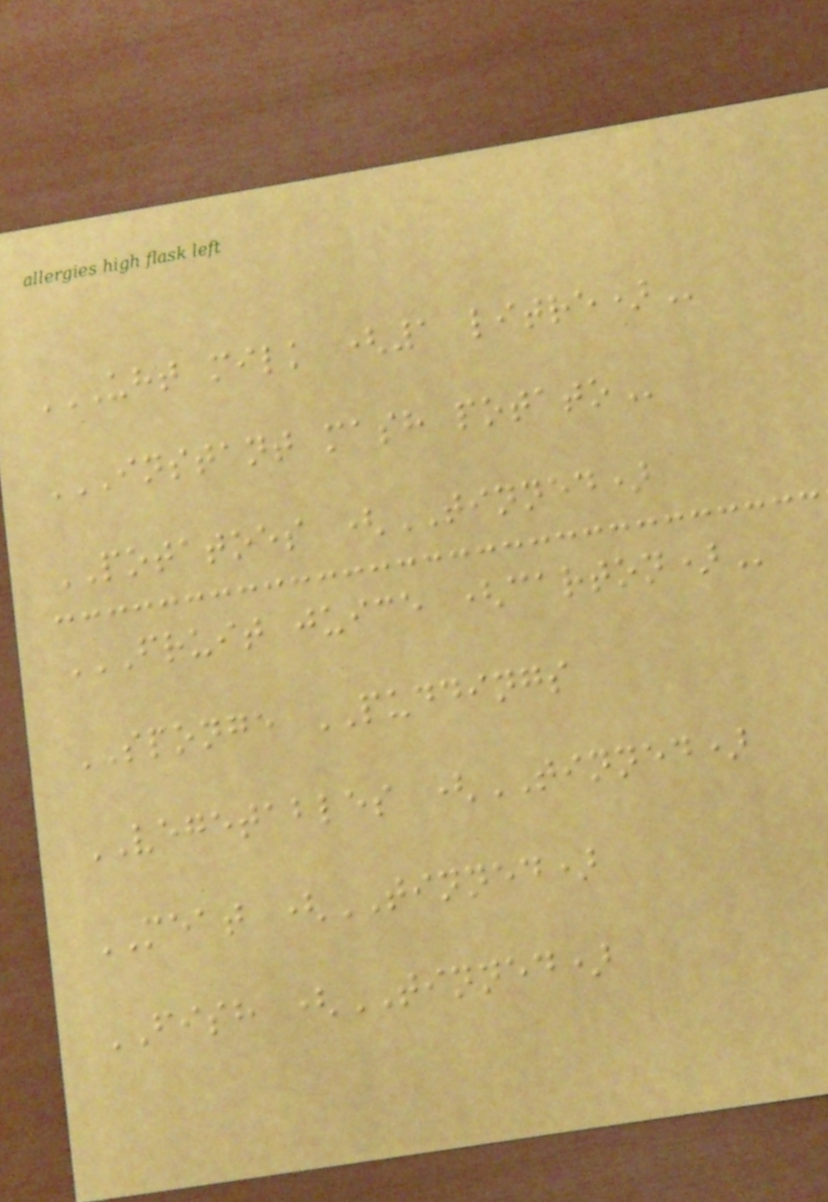UHT MILK (1 LITRE)
INSTANT MASH POTATO
POTATOES (TINNED)
FRUIT JUICE (CARTON)
SPONGE PUDDINGS
VEGETABLES (TINNED)
MEAT (TINNED)
FISH (TINNED)
